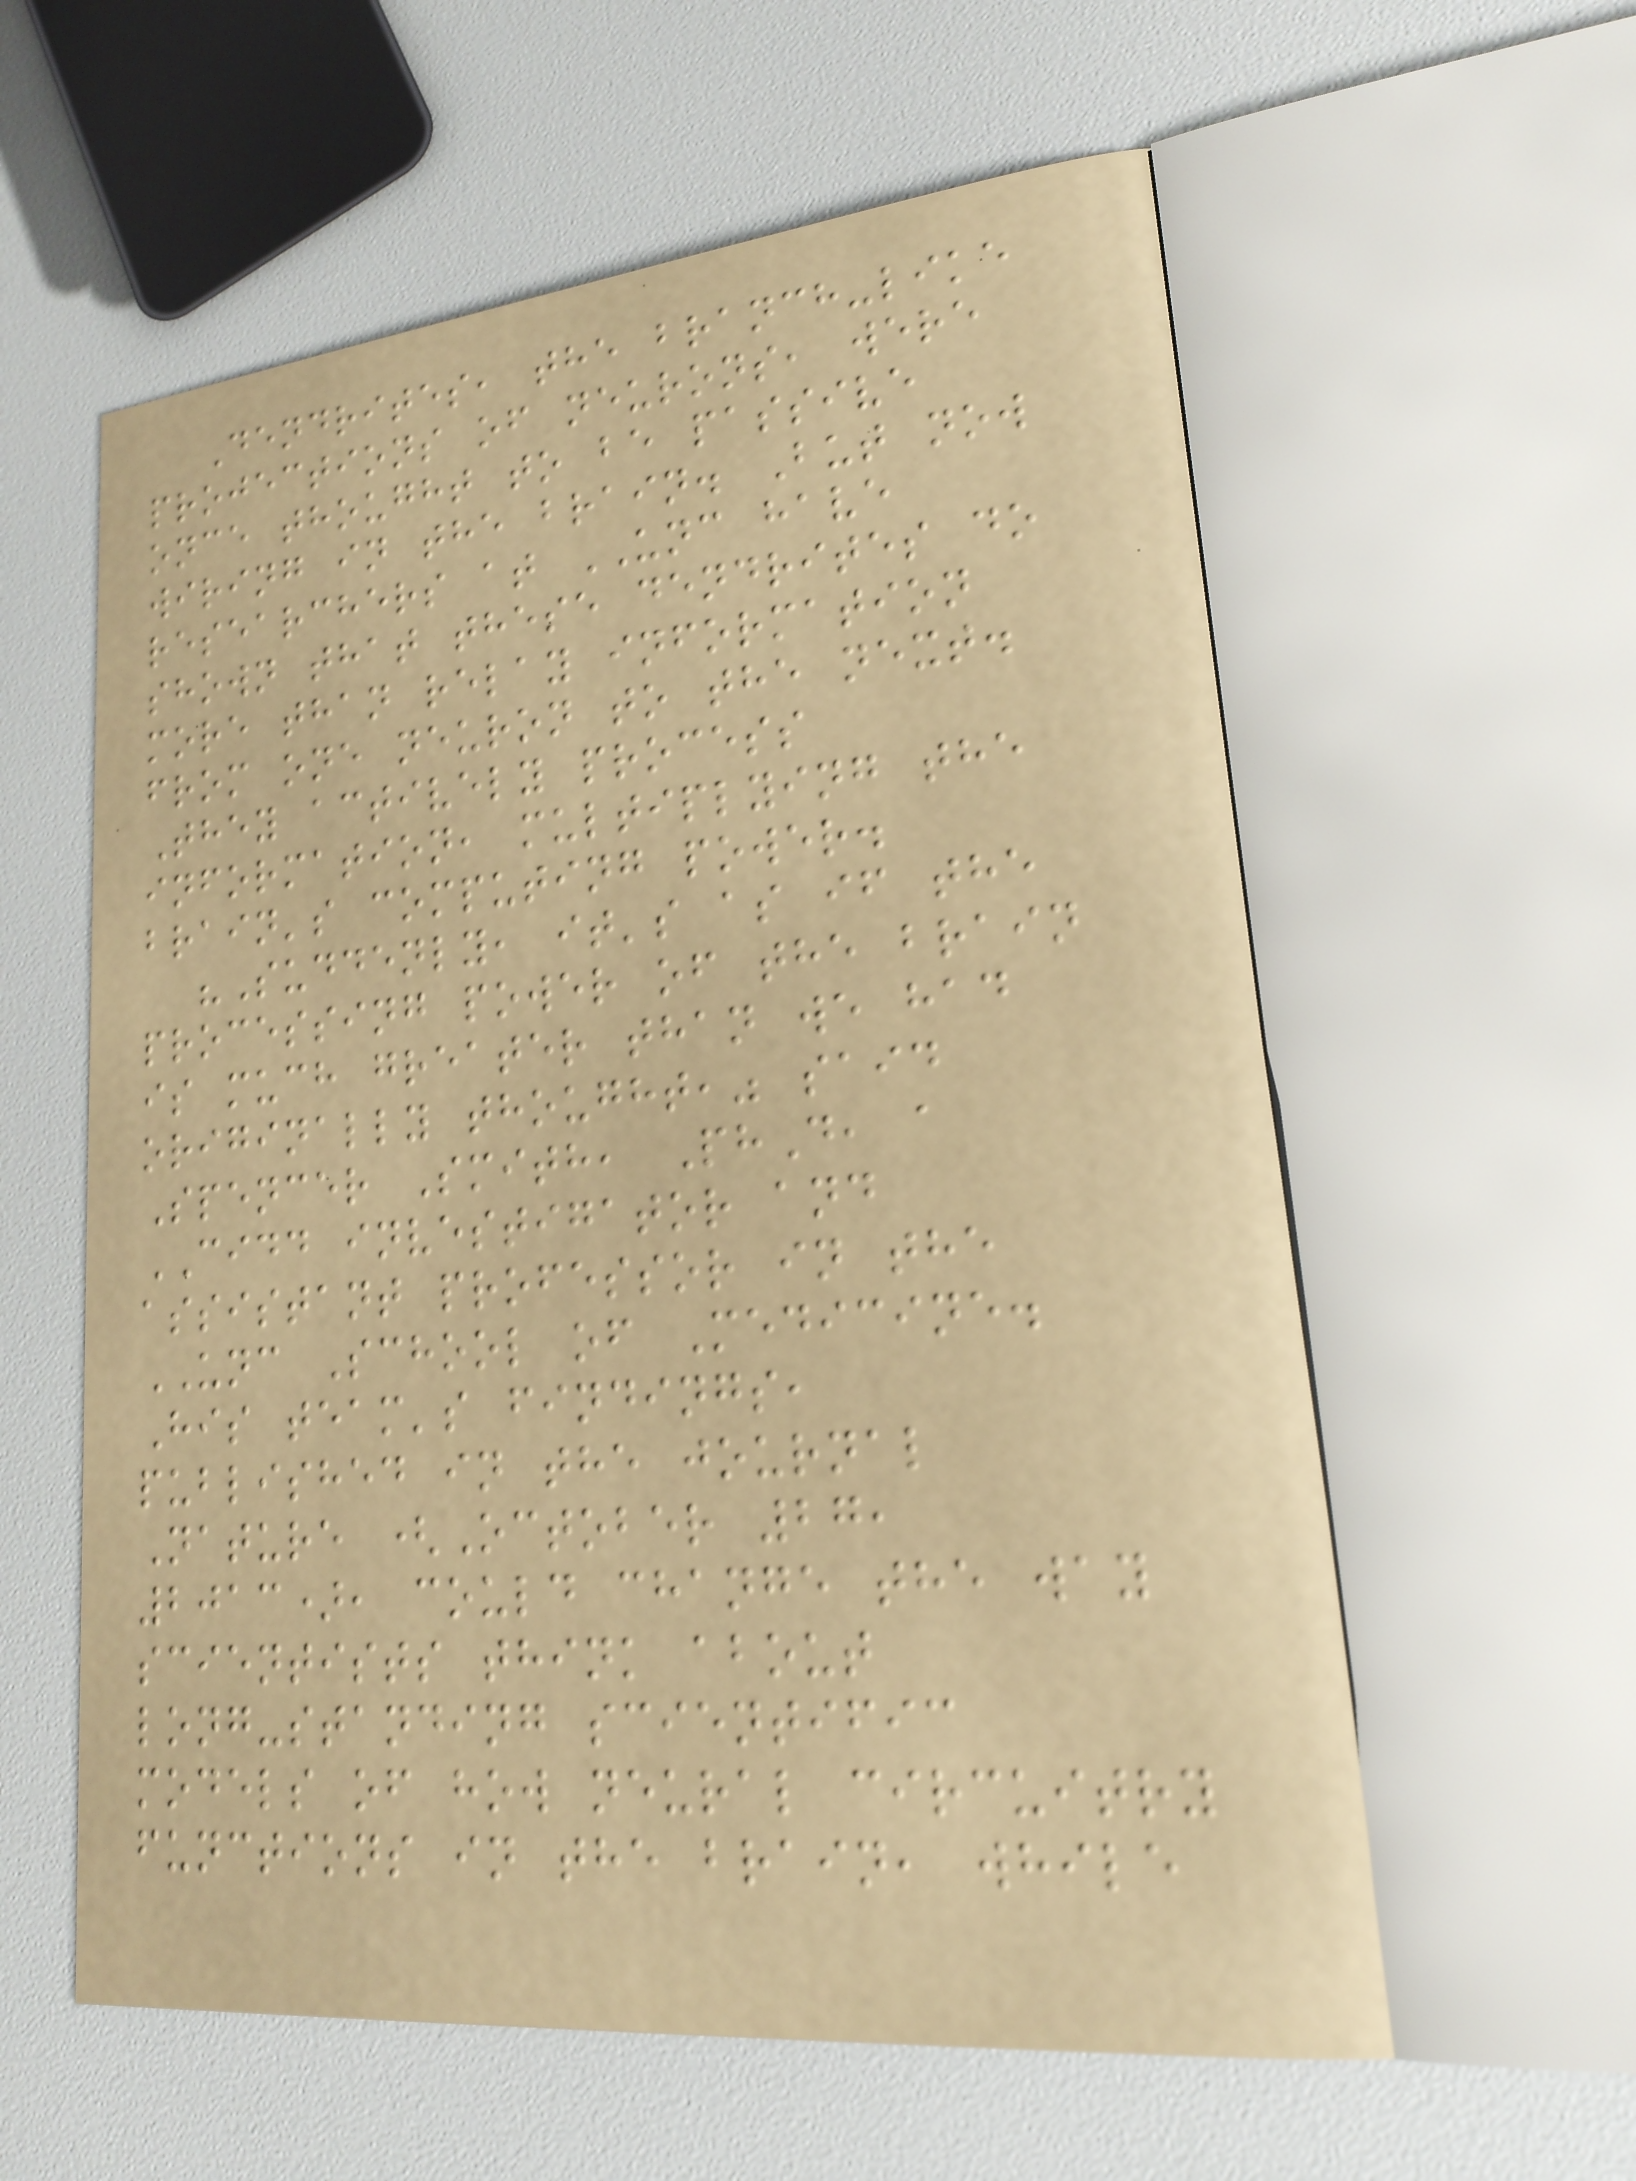Dendrites, the branch-like
projections of neurons, were
once thought to be passive
wiring in the brain. But now
researchers at UNC have
shown that these dendrites do
more than relay information
from one neuron to the next.
They actively process
information, multiplying the
brain's computing power.
"Suddenly, it's as if the
processing power of the brain
is much greater than we had
originally thought," said
Spencer Smith, PhD, a
CIDD investigator and
assistant professor in the
UNC School of Medicine.
His team's findings,
published in the journal
Nature (October 27,
2013), could change the way
scientists think about
long-standing scientific
models of how neural circuitry
functions in the brain, while
